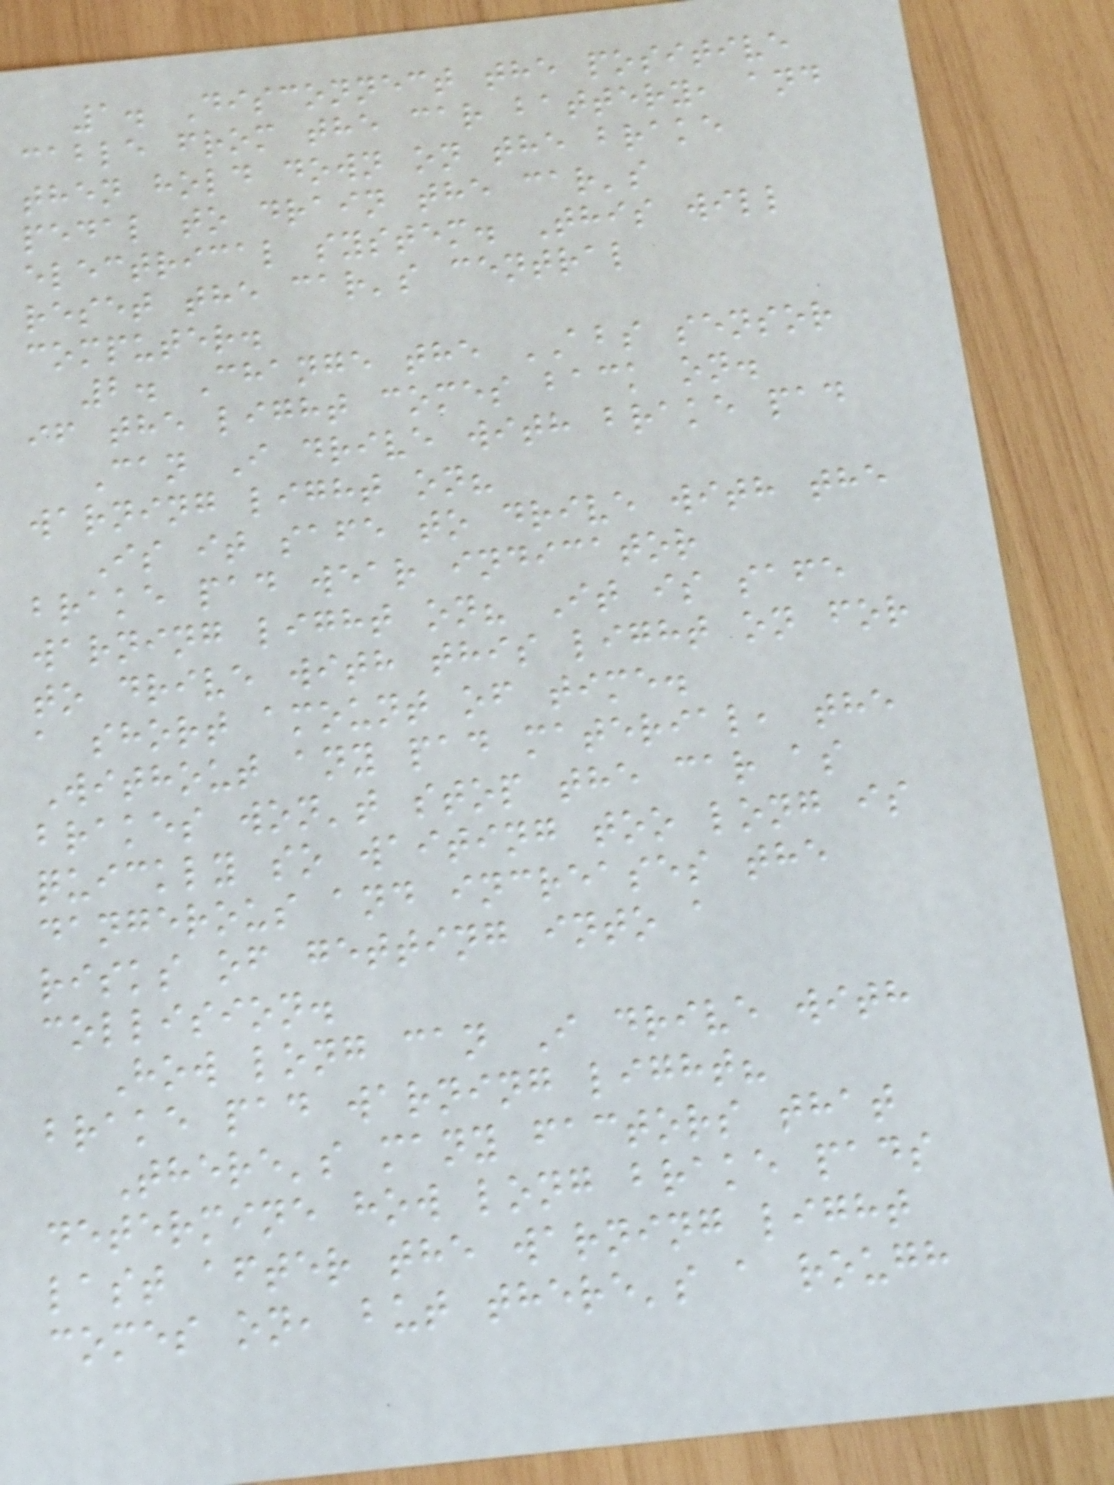1. Disconnect the positive
cable from the car battery, and
then hold down on the brake
pedal to drain the car's
electrical system. This will
reset the car's central
computer.
2. Change the ABS sensor
if the light comes back on.
Can I drive with brake pad
warning light on?
Is it safe to drive with the
brake pad wear indicator
warning light on? It is safe
to drive with this light on for
a short amount of time.
Without any pad material, the
brakes won't stop the car as
quickly so waiting too long is
dangerous and increases the
risks of getting into a
collision.
How long can I drive with
brake pad warning light?
There's many factors that
determine how long brake pads
last after the warning light
comes on, but there's a rough
